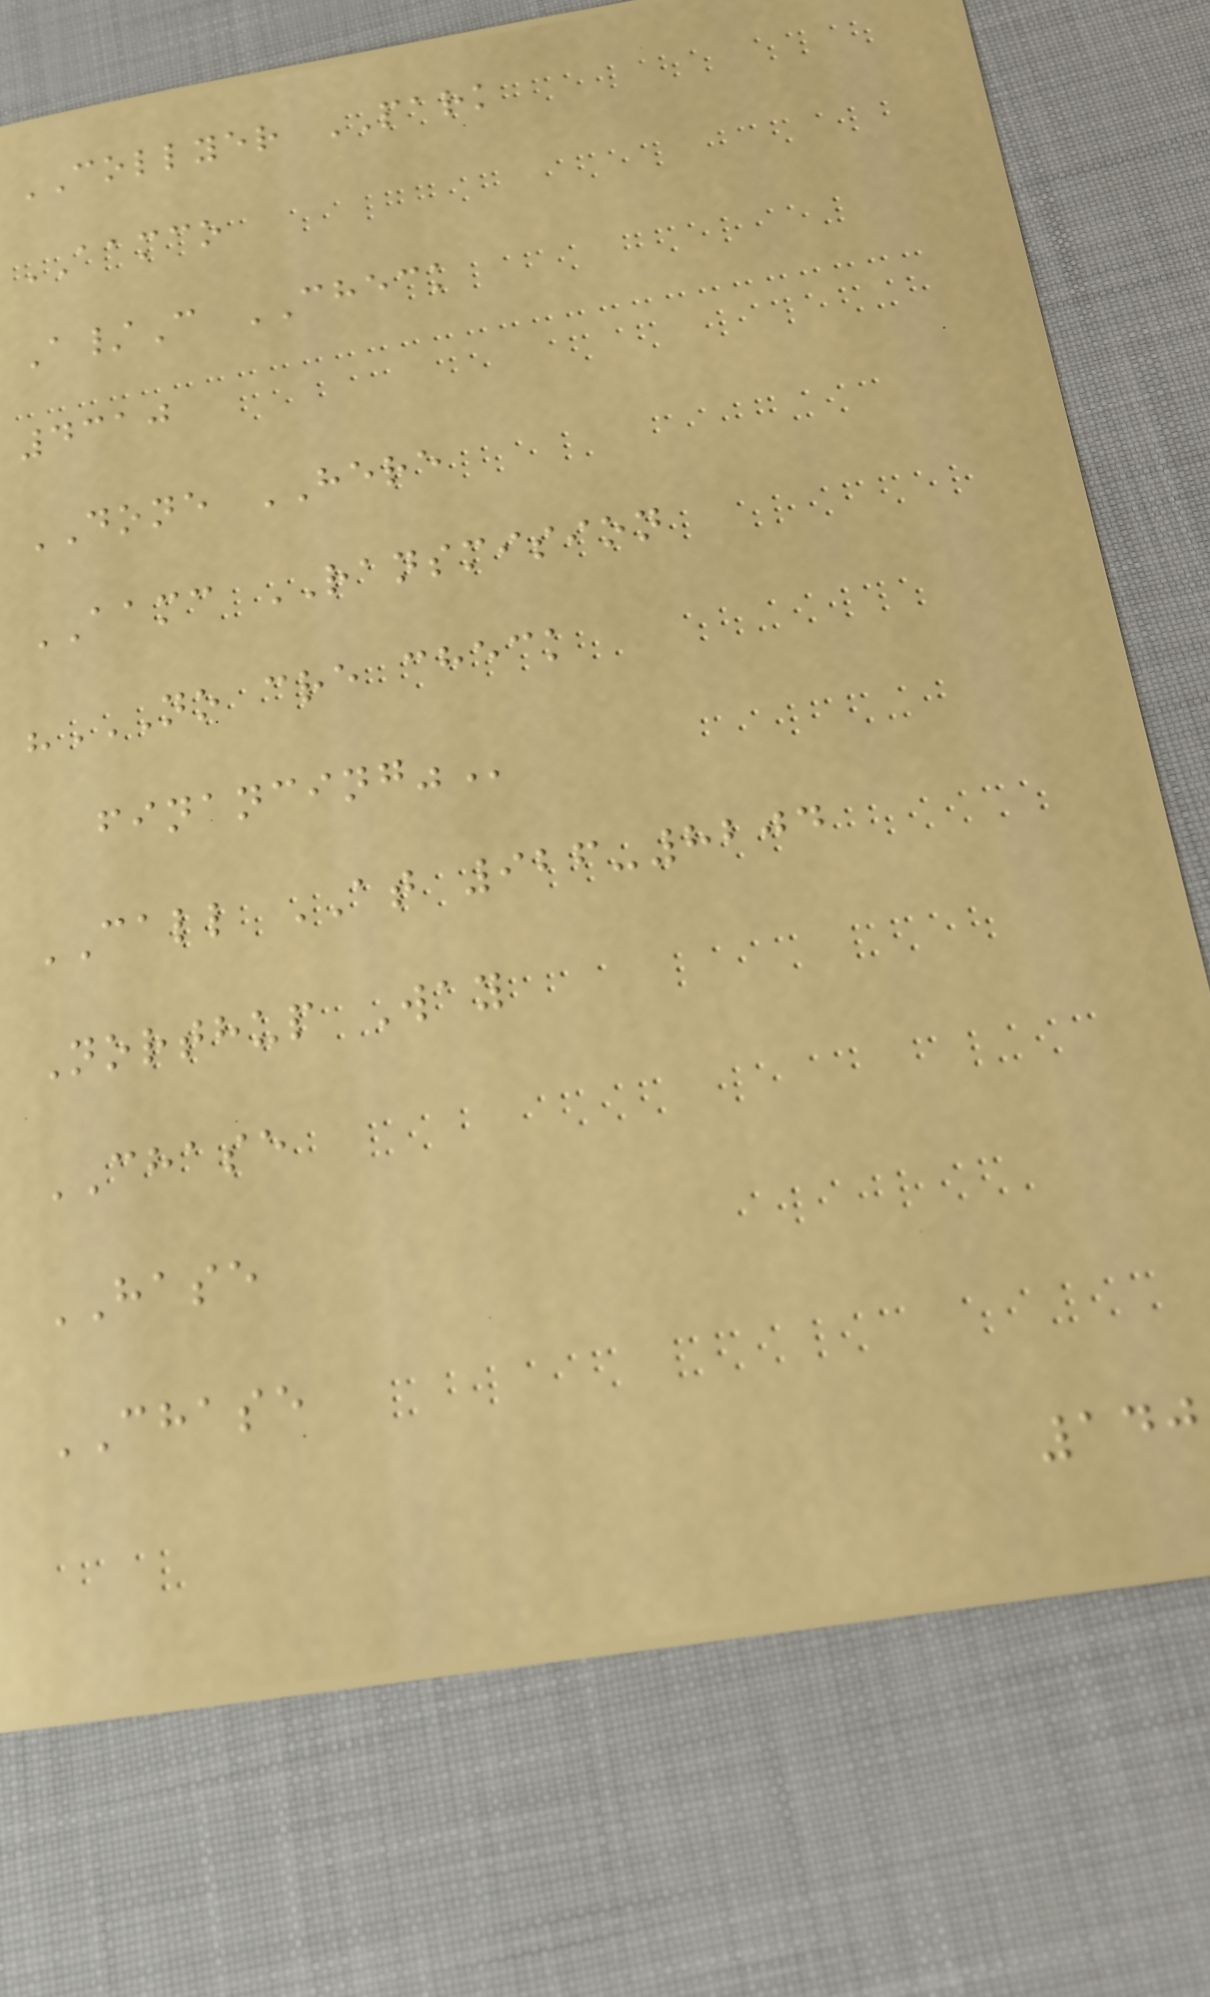COLLYER PARK
AAMCO
A/C CHECK
4310
DONE HERE
AAMC RANSMISION
"NO CRE CHECK
FINANCING"
CALL AT 926-8204
Northup Way
CHASE
HASE
CHASE
140
